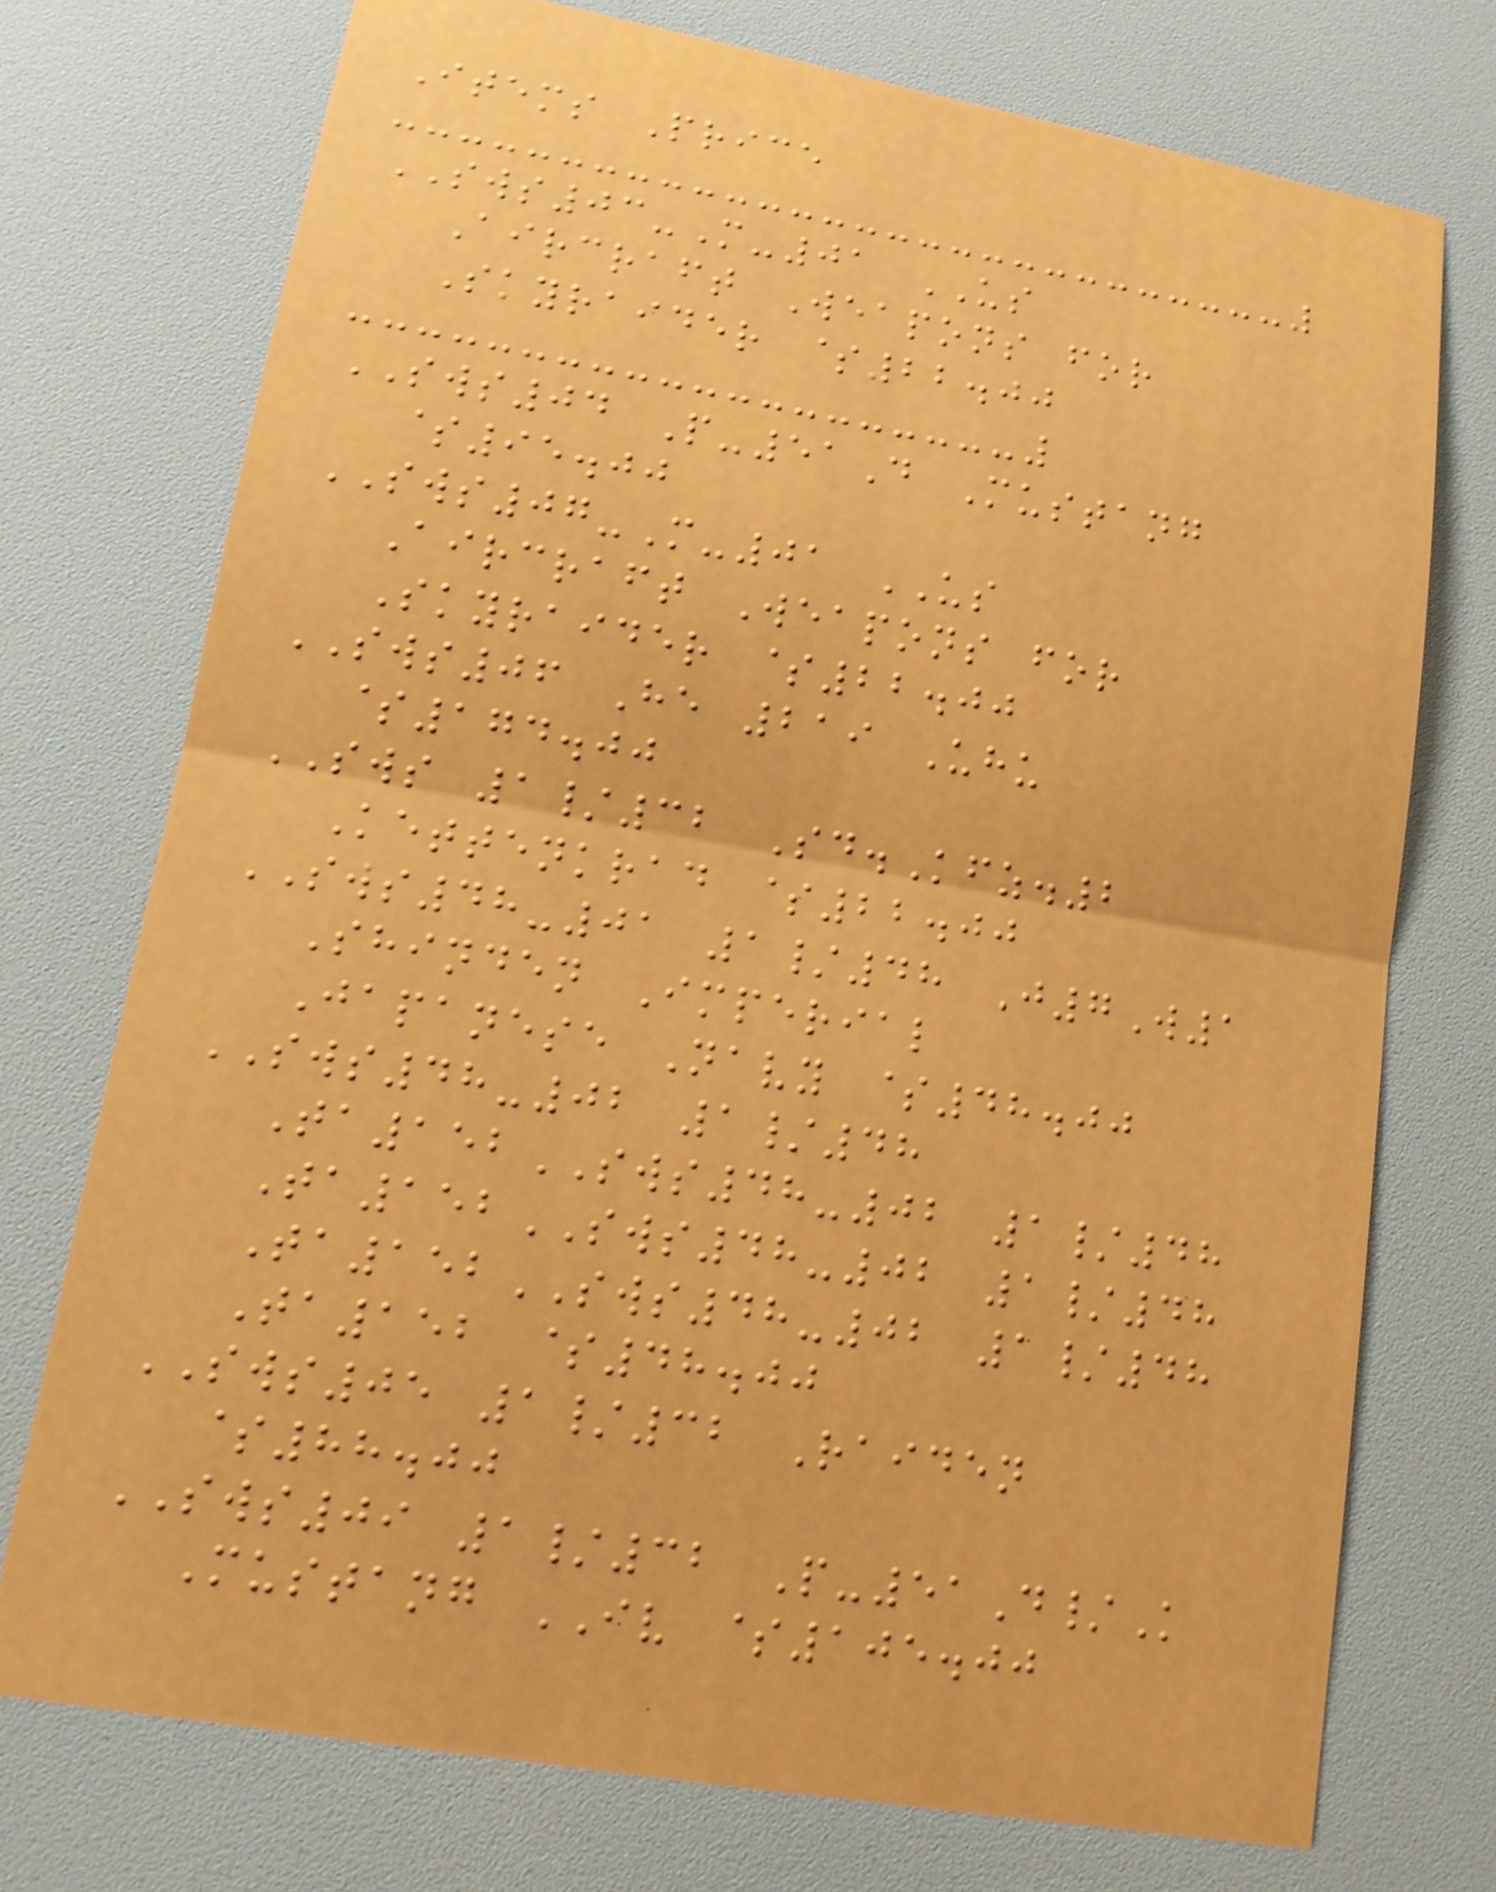Items Price
SWS03-M-01 US
Aircraft Weapons for
Skyraider $22.00
SWS04 P-51D Mustang
$95.00
SWS07-M-01 US
Aircraft Weapons for
Skyraider $22.00
SWS06 He 219 Uhu
$174.00
SWS 1/32 Sd.Kfz.2
Kettenkrad $22.00
SWS48-01 1/48 J7W1
Shinden Imperial
Japanese Navy $48.00
SWS48-02 1/48
Ta152SWS48-02 1/48
Ta152SWS48-02 1/48
Ta152SWS48-02 1/48
Ta152 $48.00
SWS05 1/32 Raiden
$88.00
SWS09 1/32 P-51D/K
Mustang IV $105.00
